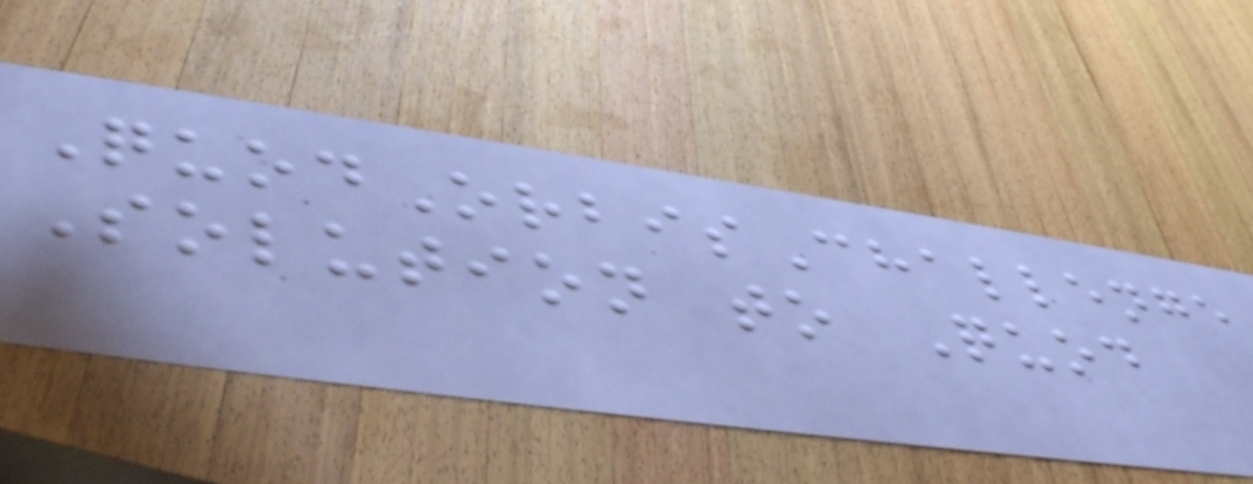QuodOrbisChallenge
Solution to Quod
